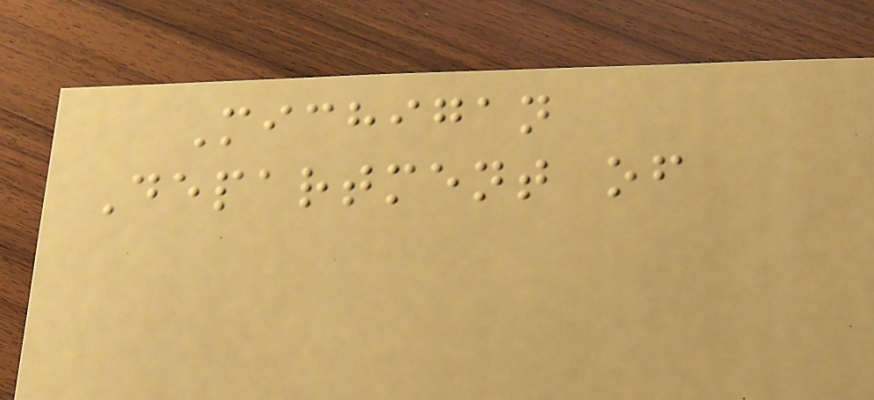Michigan
Department of
